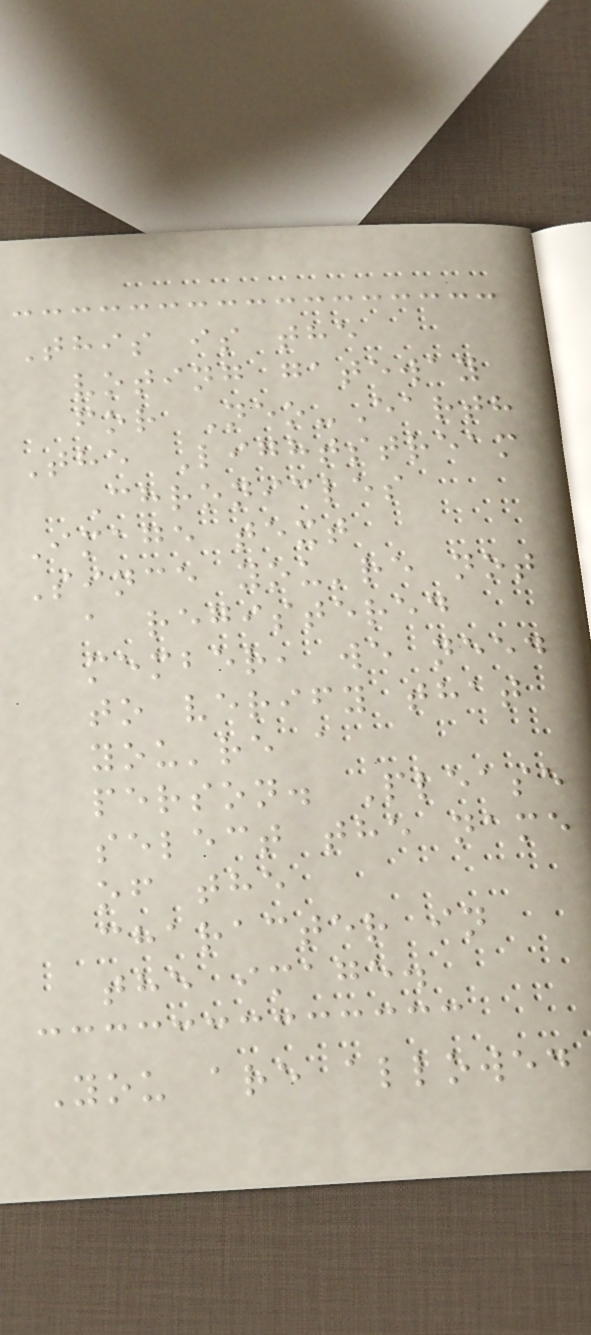This is the
voting gateway
for Neo-Earth
The Lightstream
Chronicles
Image text
Since you're not
a registered
member, we need
to verify that
you're a
person. Please
select the name
of the
character in
the image.
You are allowed
